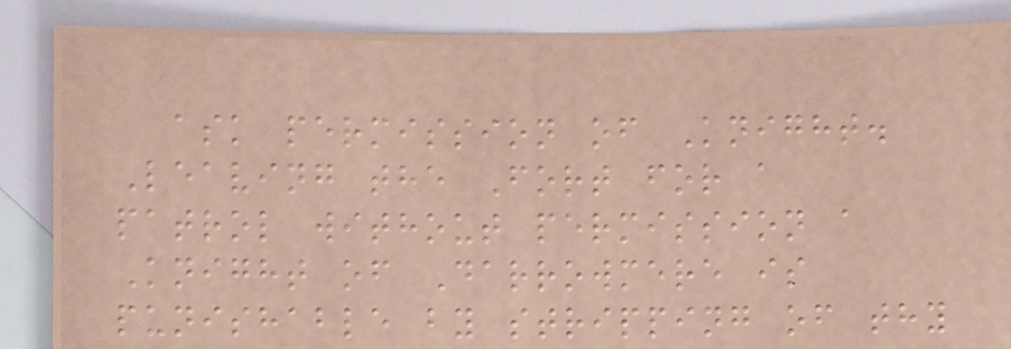ask permission of Knight.
Leaving the Fort for a
patrol without permission a
Knight of Darrowmere is
punishable by stripping of thy
